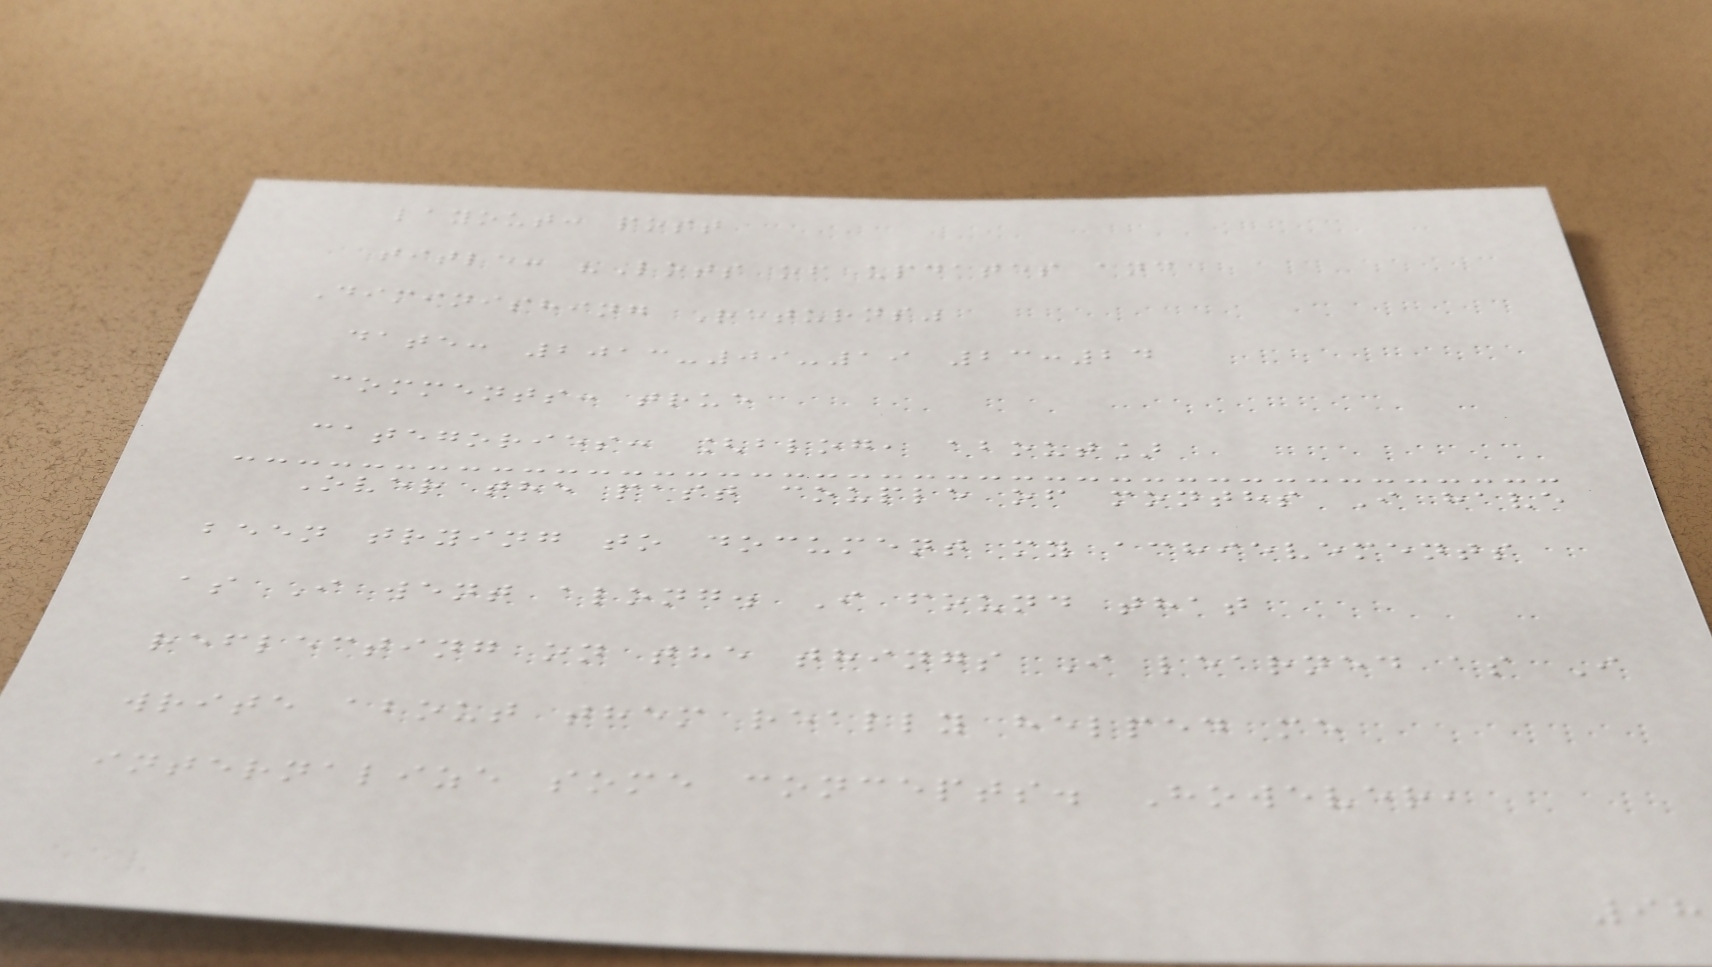layout: post
title: "Lots of updates and
Diminishing Returns"
date: 2013-09-19 23:24
comments: true
categories: [blog, about]
Over the past couple of months I have
been trying to document my achievements
as I went along. I found that
reflecting on the things I learned as I
write about them really helped me
internalize some concepts. However,
98
